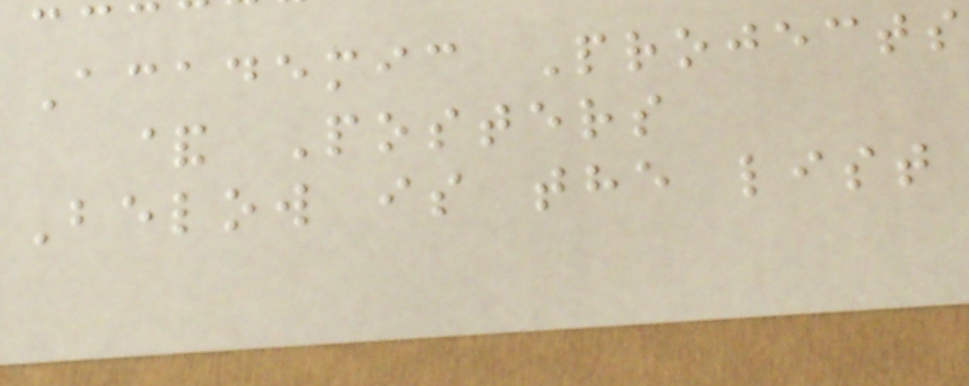Academic Projects
& Posters
Below is the list
